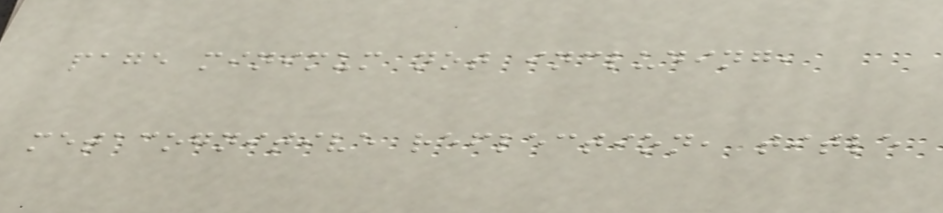page minimum not including,
metacognitive reflection, title
